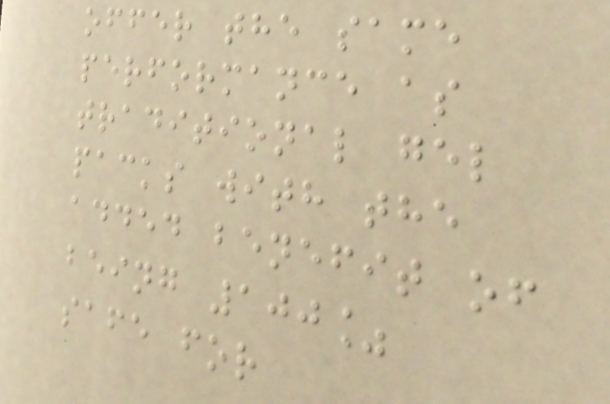offer the same
performance as
traditional gel
packs with the
added benefit of
being 100%
safe for
